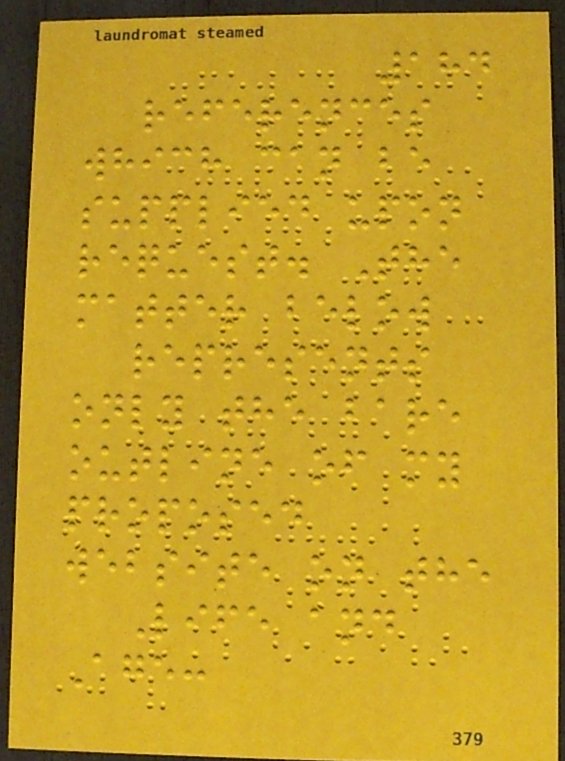184
references
which can be
supplied upon
request. The
matter below
represents
only the bare
outline of my
proposed
website on the
Life and
Age:
